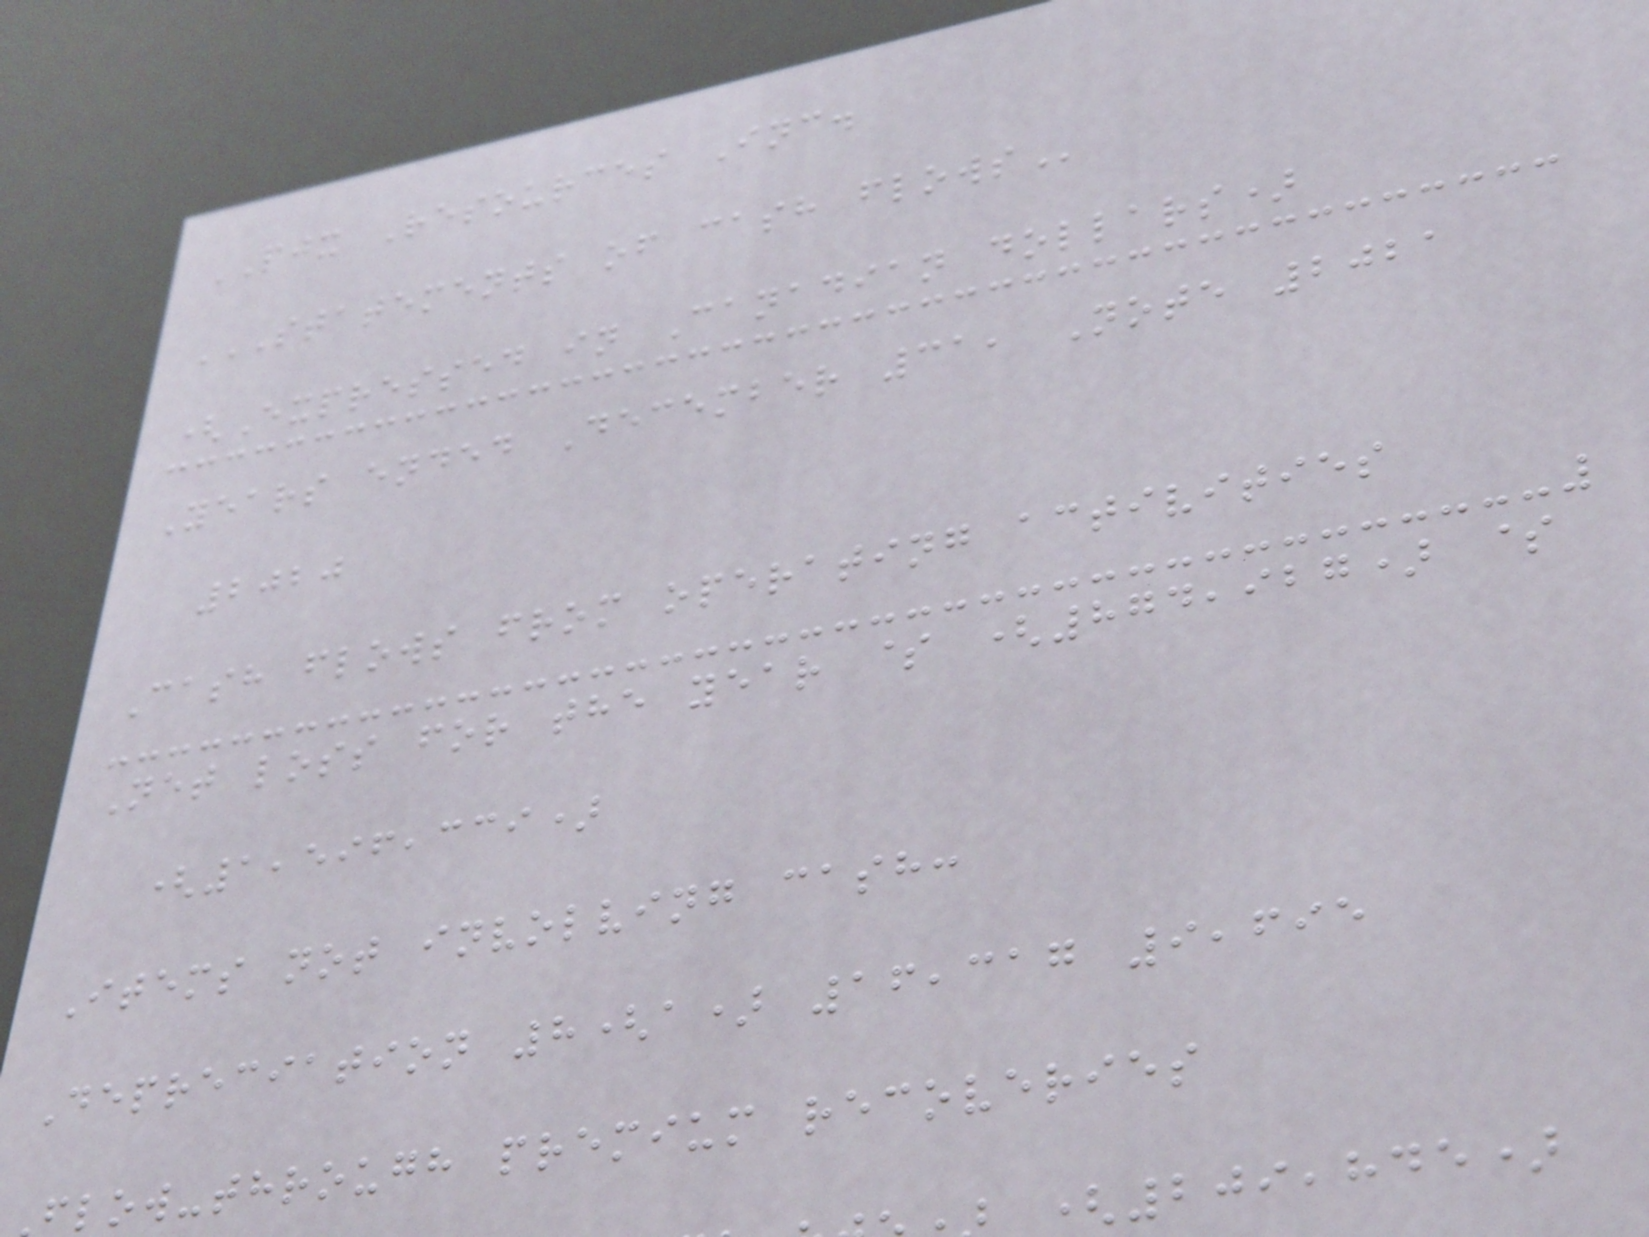PJX Resources Inc.
STATEMENTS OF CASH FLOWS
(Expressed in Canadian dollars)
Years ended December 31, Note 2021
2020
Cash flows from operating activities
Net loss for the year $ (874,927) $
(1,596,339)
Items not involving cash:
Depreciation 8(a) 16,317 9,695
flow-through premium recoveries
(209,845)
